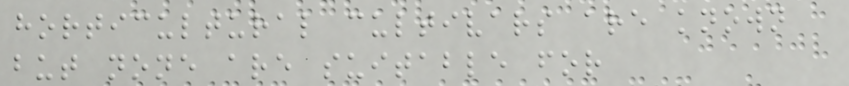horticultural cultivars are known
but none are suitable for
